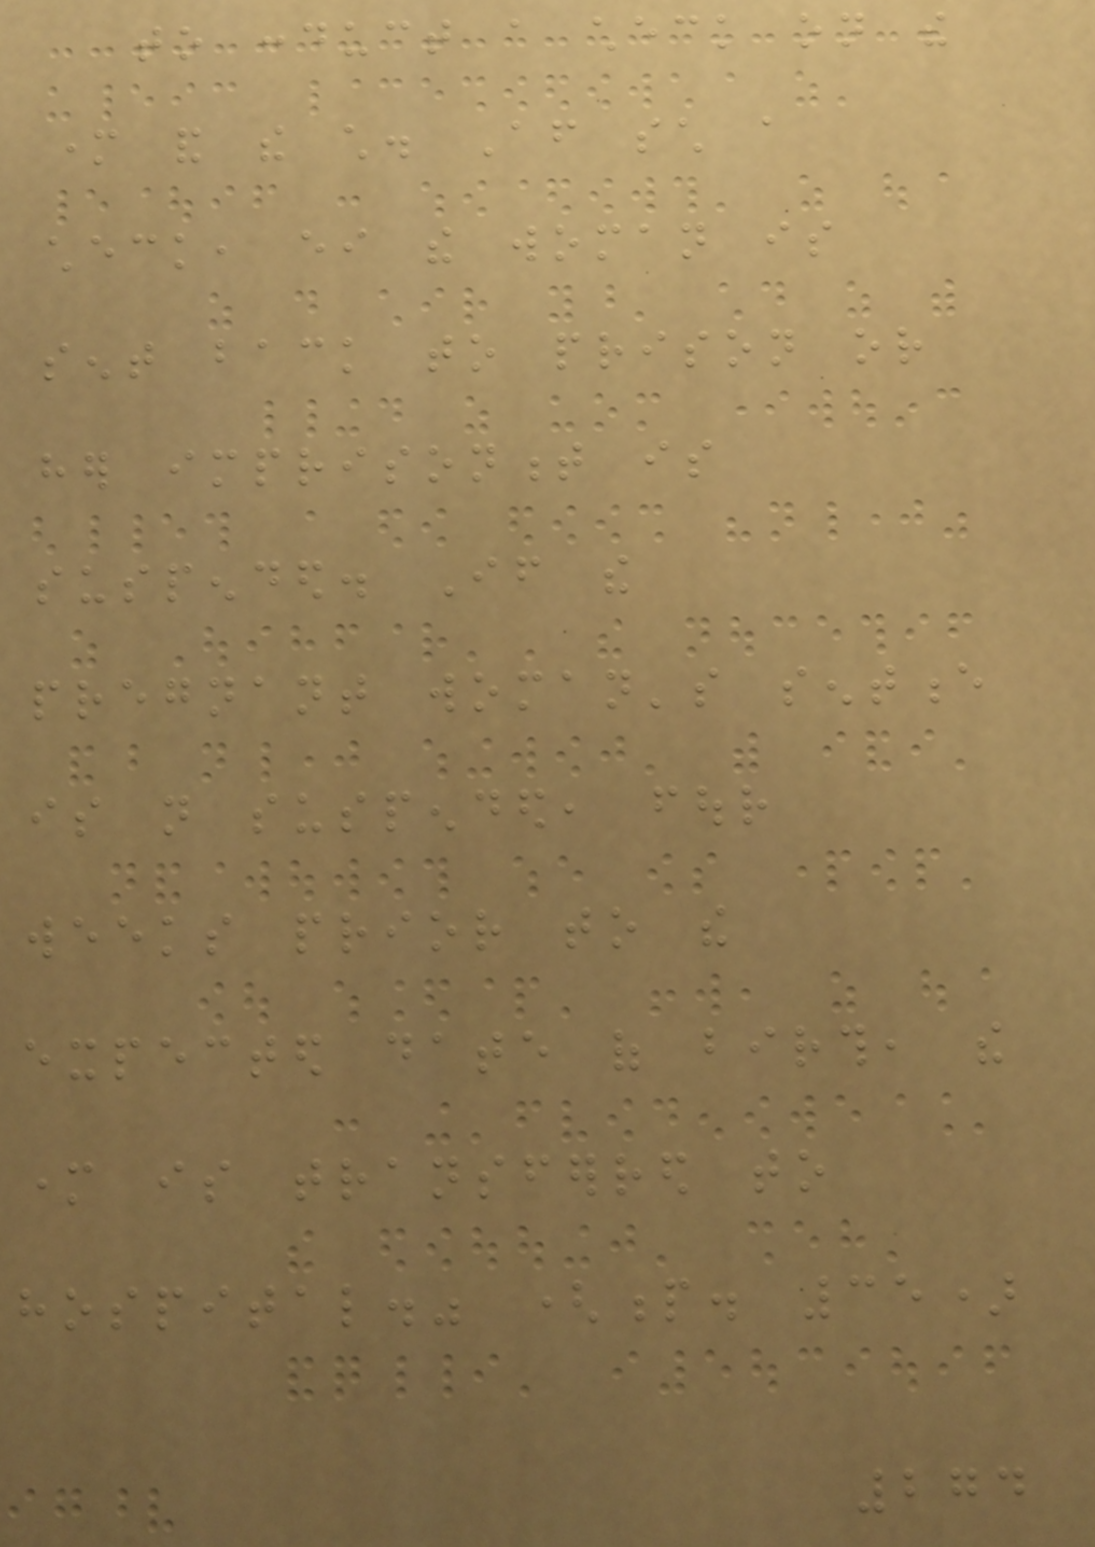to conduct a check on the
mother and the child. After such a
check, either the woman is
sent back to prison or
her imprisonment is
suspended. If the
pregnant woman's sentence
is not suspended, four
weeks prior to the
expected date of birth, the
mother is transferred to
hospital." (p. 35)
274
